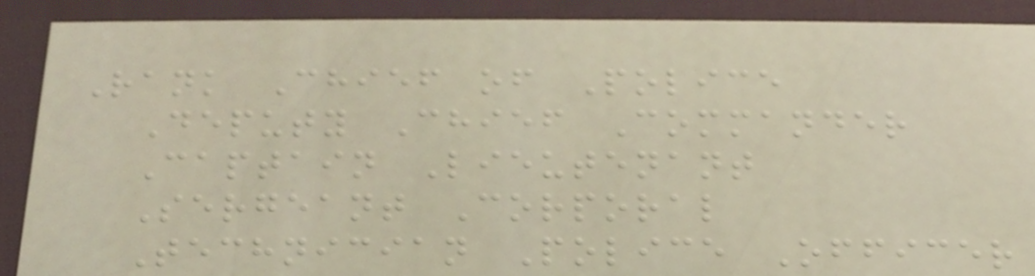Rank Chief of Police
Deputy Chief Commander
Captain Lieutenant
Sergeant Corporal
Technician Police Officer
